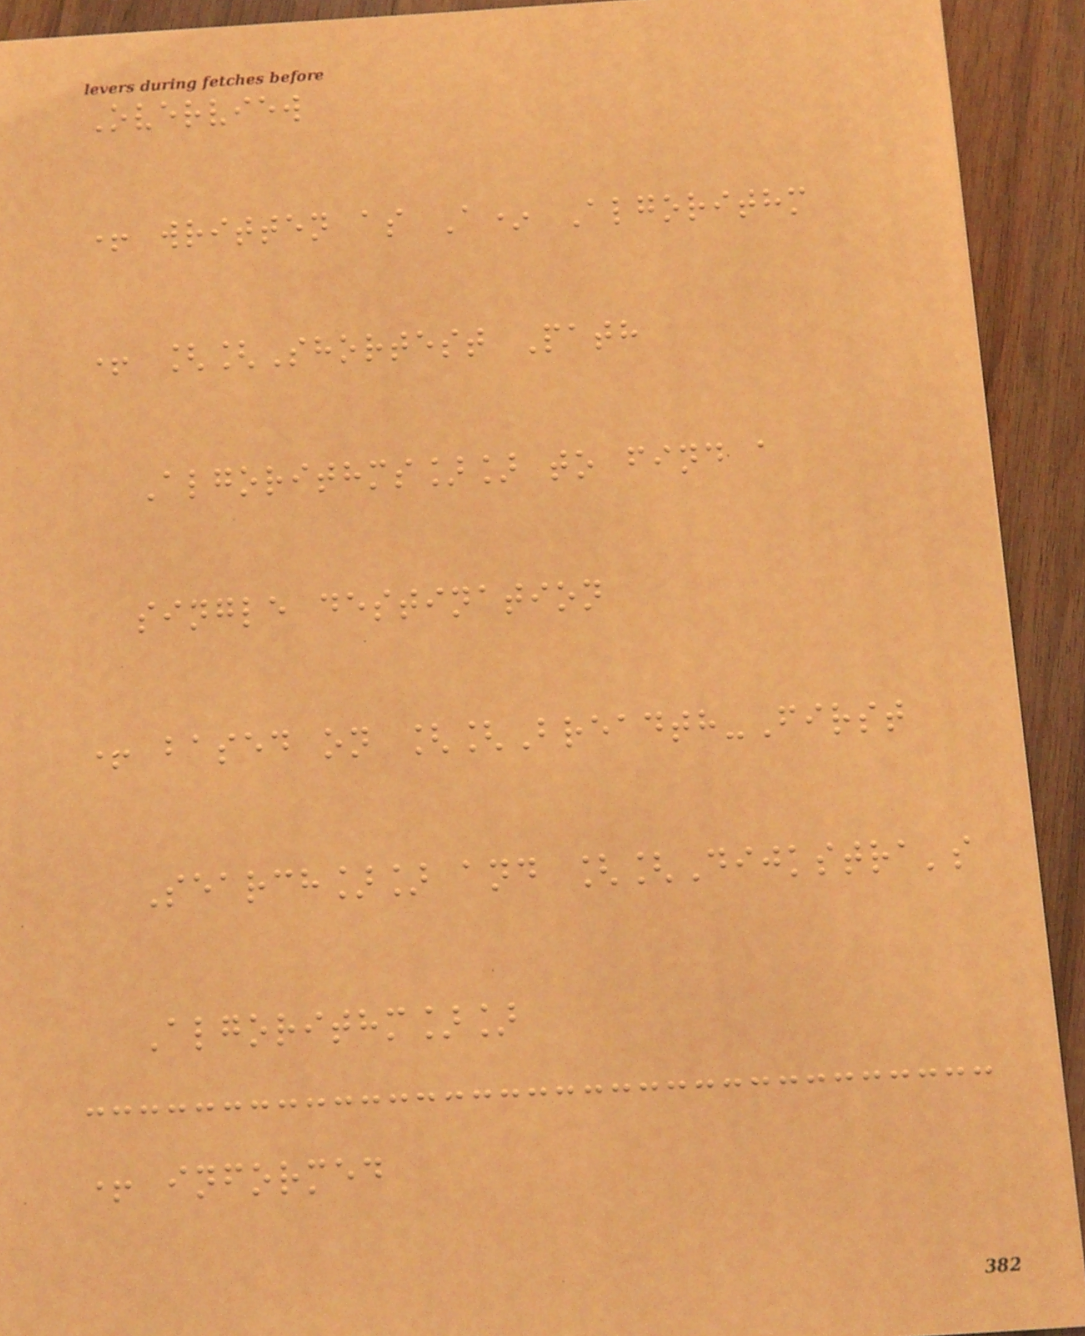Overview
+ written as A* Algorithm
+ [[Shortest Path
Algorithms]] to find a
single destination
+ based on [[Breadth-First
Search]] and [[Dijkstra's
Algorithm]]
+ informed
